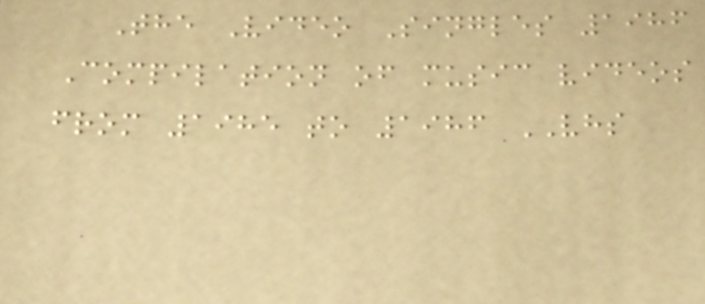The Video Singles 1986
Compilation of music videos
from 1985 to 1986 VHS
